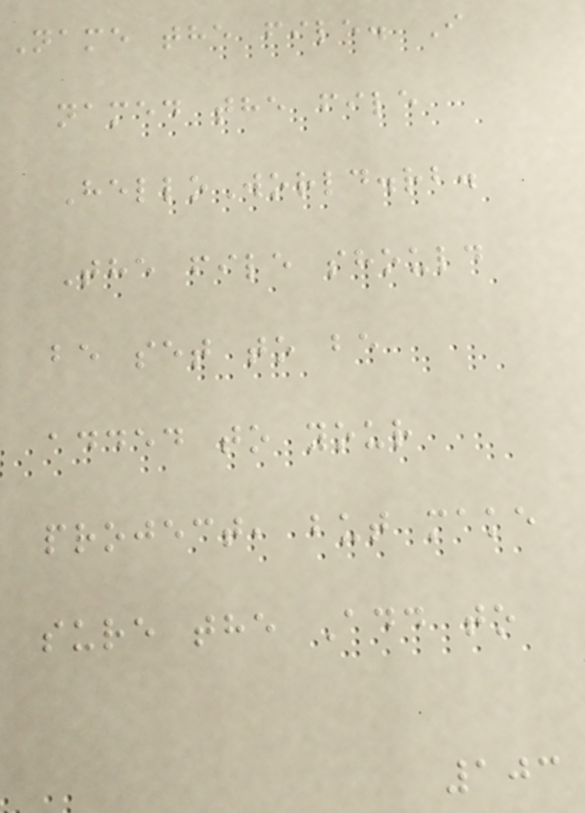Name the file. I
named the file
HelloWorld.rb.
The file should
be set to be
added to your
project, but make
sure the Add to
103
